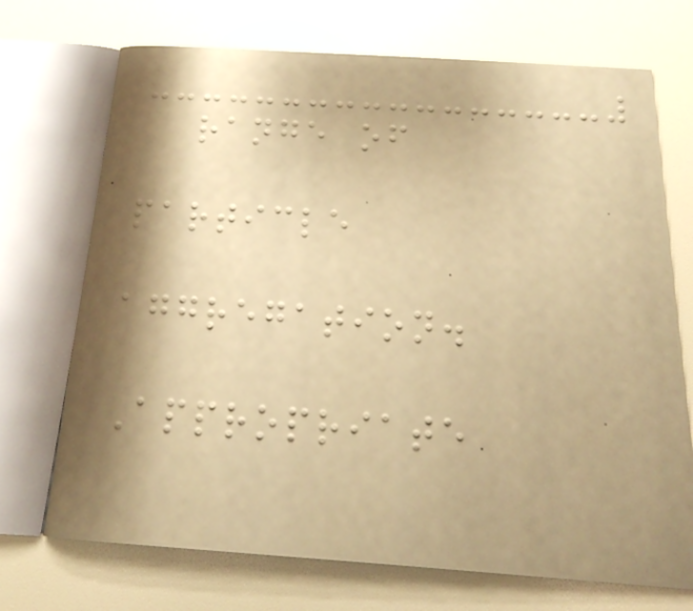range of
particle
aggregation.
Appropriate
